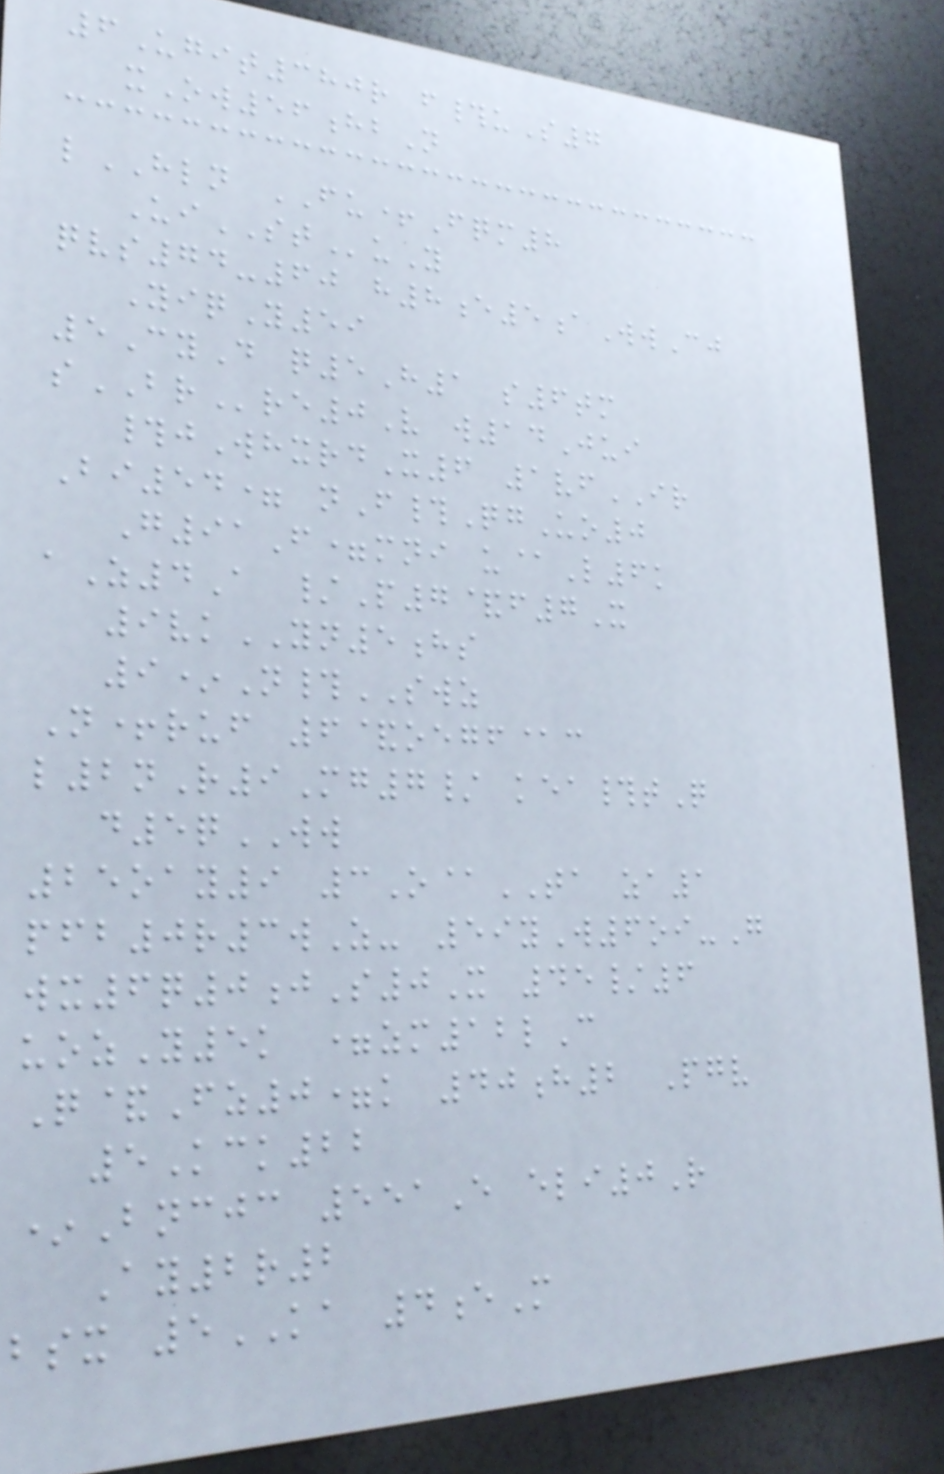6Ugit380r f#uS7
xOw56hbN
lHLN FU+Fqm8
UiSTuY
qvs74-60 h8e5aWwCj
YiqY59
5CyD q5H1 s6tm
sBRre0V w14Jui
#jWhxrdX6 1vfIR
Bi54= nF#QgUo0
G91F=mni u@L6k
aZ4A /P7&f7X
9vkYN5hs
9*N#SWZ
N+ruf 6&oegf@c
l2nR9Mg7/ kea#tQ
d5qWW
25oay9 3O@TA za1
pfb0r3wZ- 59yW6oi-G
wx6q0jS0X 45/6
uozY5k =zm12lC
Q&Fz0=k 40h2 Pgv
5Kck22
*Bncjc 551E eli0R
Ay2r2
bsx 5KA 4eM
